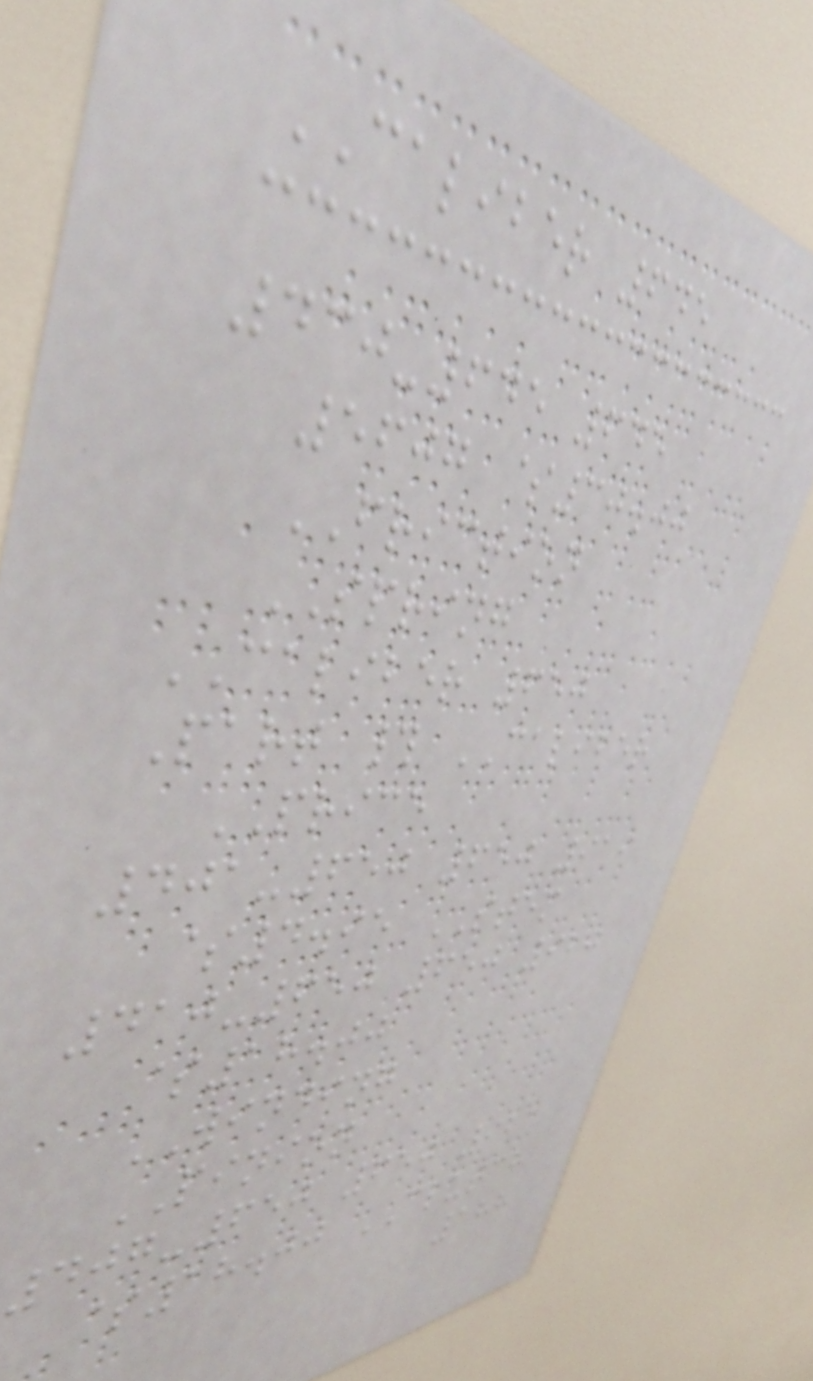CALIBER 645
430-645 645
5607 $30.00
FRICTION
SPRING
CALIBER 650
Part # CALIBER
PRICE
401-650 650 919
$4.95 STEM
410-650 650 920
$18.00
WINDING
PINION
407-650 650 921
$18.00 CLUTCH
188
